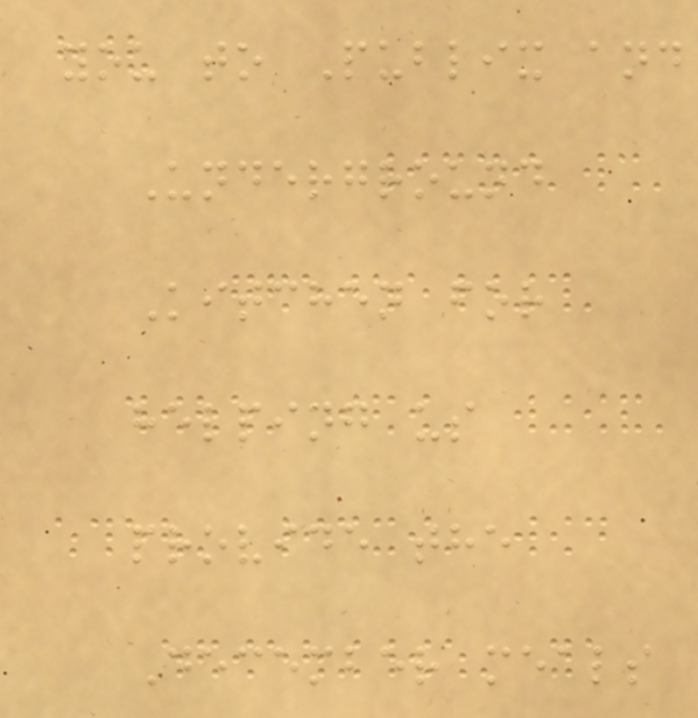you to Publix and
Underground
Kitchen for
helping us
provide the
December meals
